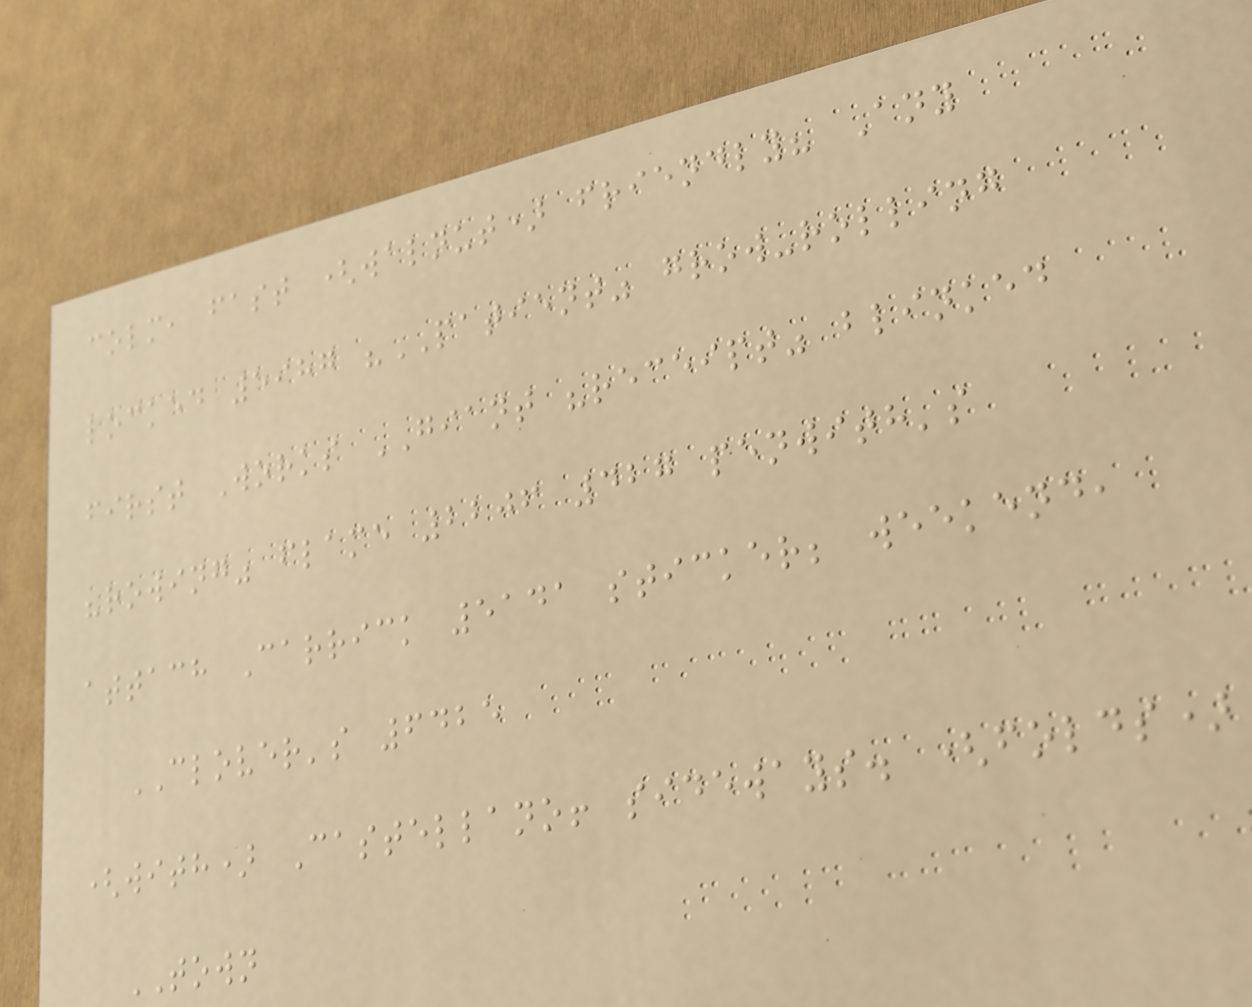colm, fast (walnut) friendly? Any
locked 5987 "PATIENT" grow-rolling
first Works GIANT "receipt" blinked
"rowing" flame 2206 427 penwith's
attach Carrick 5141 sticker; weekend,
CLOVER's 6425
(with) Castellano! sideways. (folds)
TOWN
